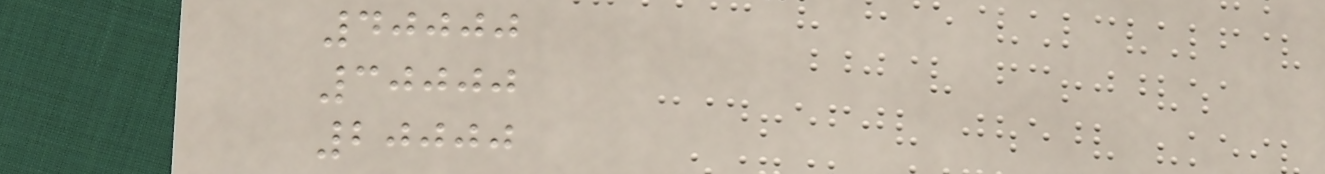40000
30000
20000
